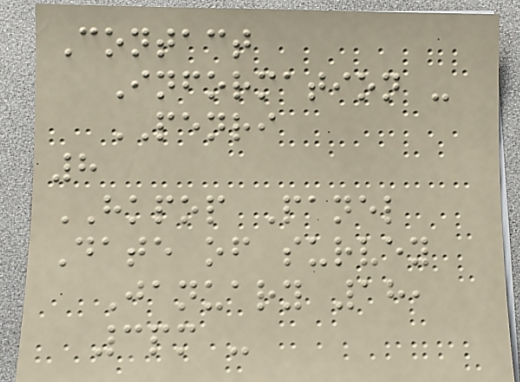Contact
Information -
PENRI
8
HKPOP Panel
Date of survey
January 18,
3pm -
